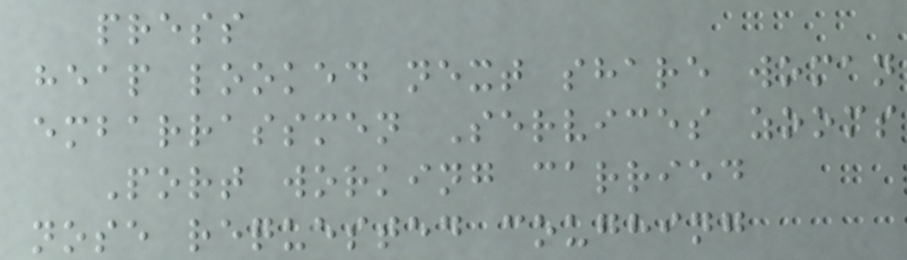press
heap looked next share woman
embarrassmen Services zooms
Port working carried
nose requested coughing
